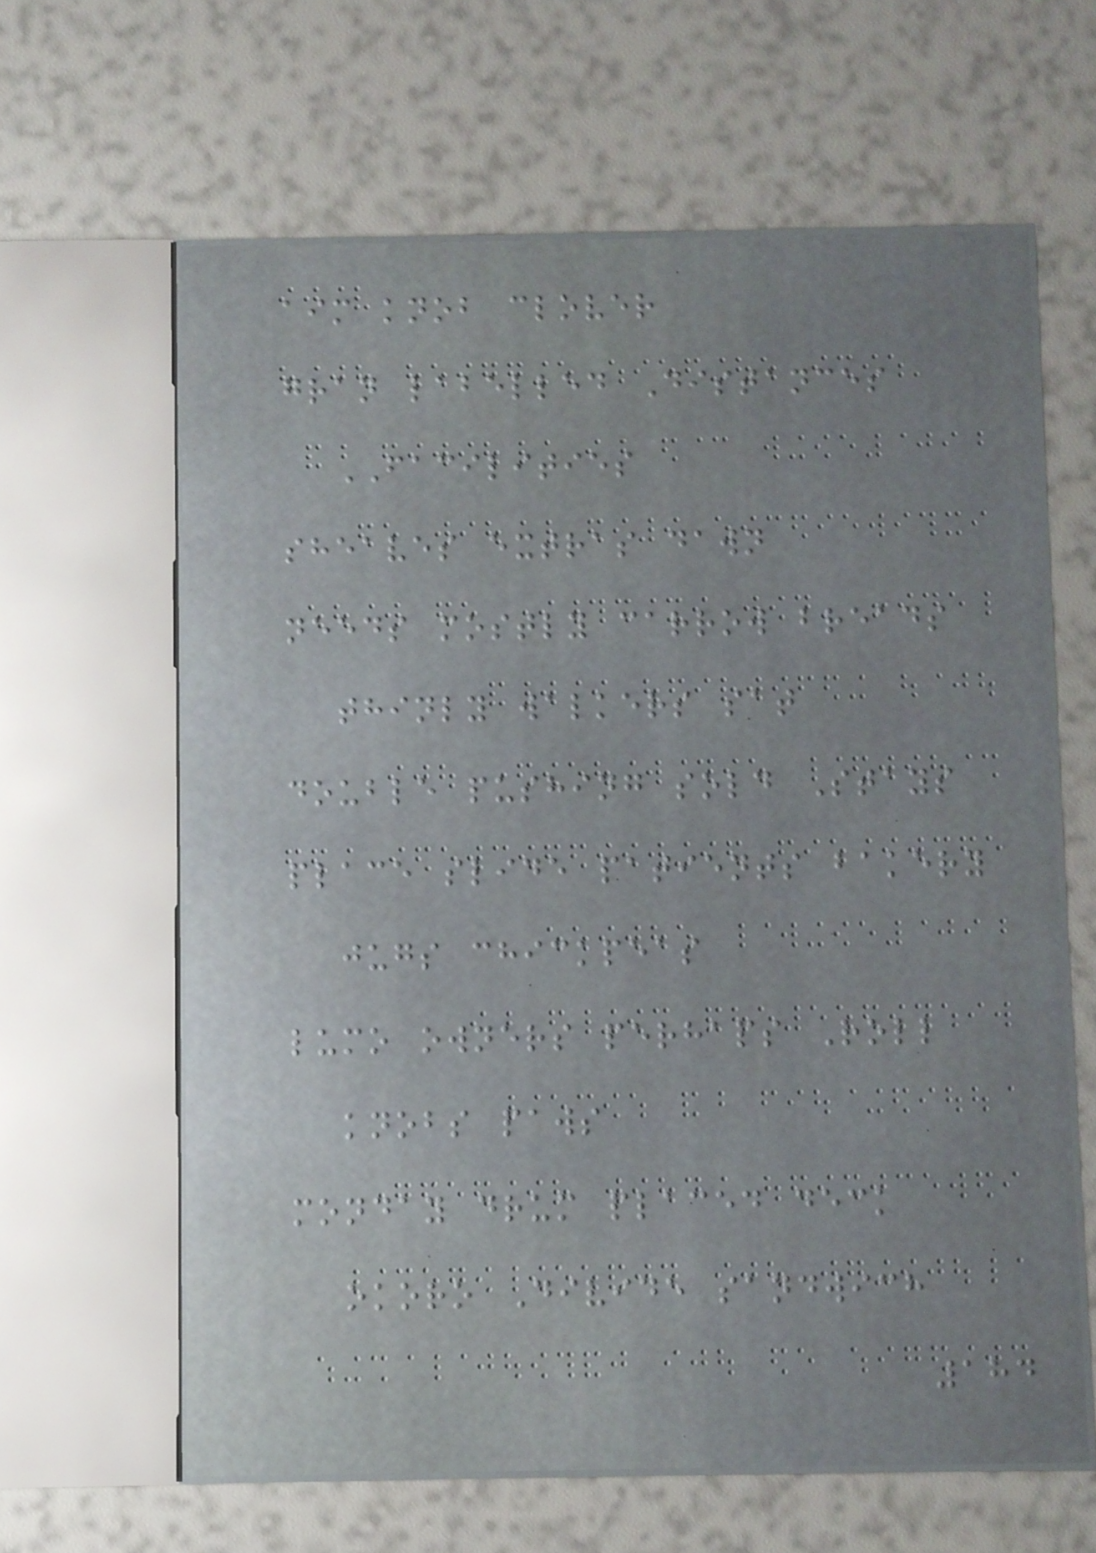aim knob clover
gran labelled Distances
FACILITIES
sheaves extras dawn
needs mostly carrow breads
thinly walkers sat
double pushing sold Stays
place slide patients bakery
jugs chickpeas
lumo owners perhaps Roll
knobs paws
monday drum placed deck
okoro Divide sandwich
184
